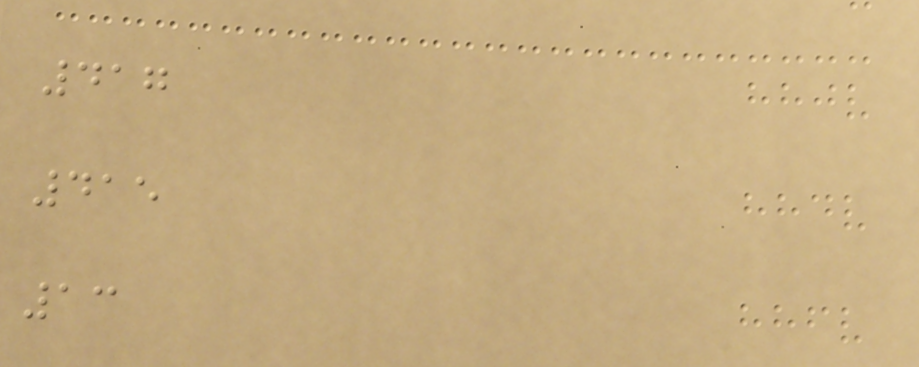417
415
13
